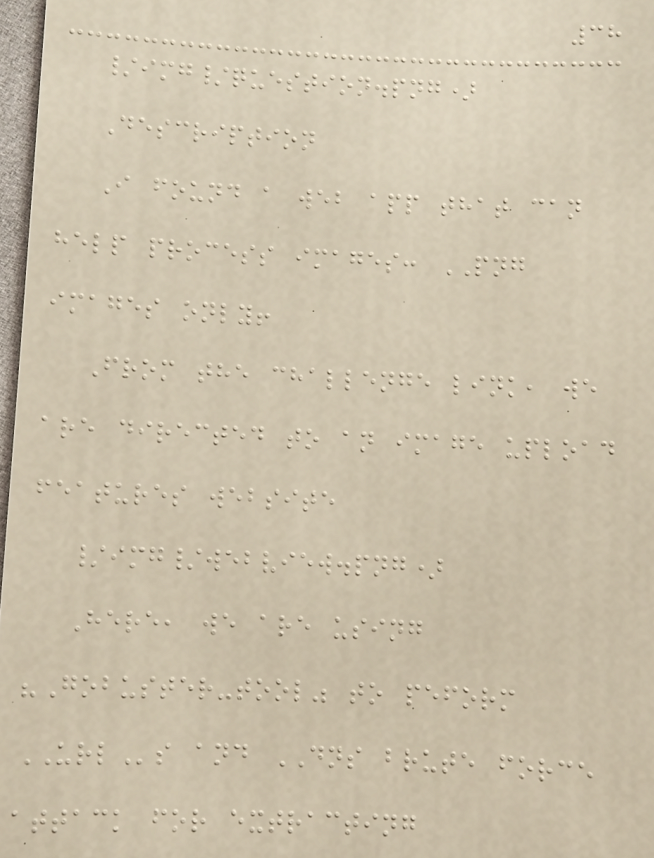38
/img/question.png)
Description
I found a web app that can
help process images: PNG
images only!
From the challenge link, we
are directed to an image upload
features website
/img/webview.png)
Here, we are using
"Gobuster-tool" to peform
URLs and DNS brute force
attack for extracting
